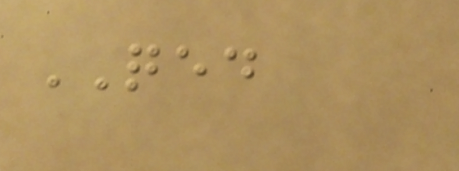QED
